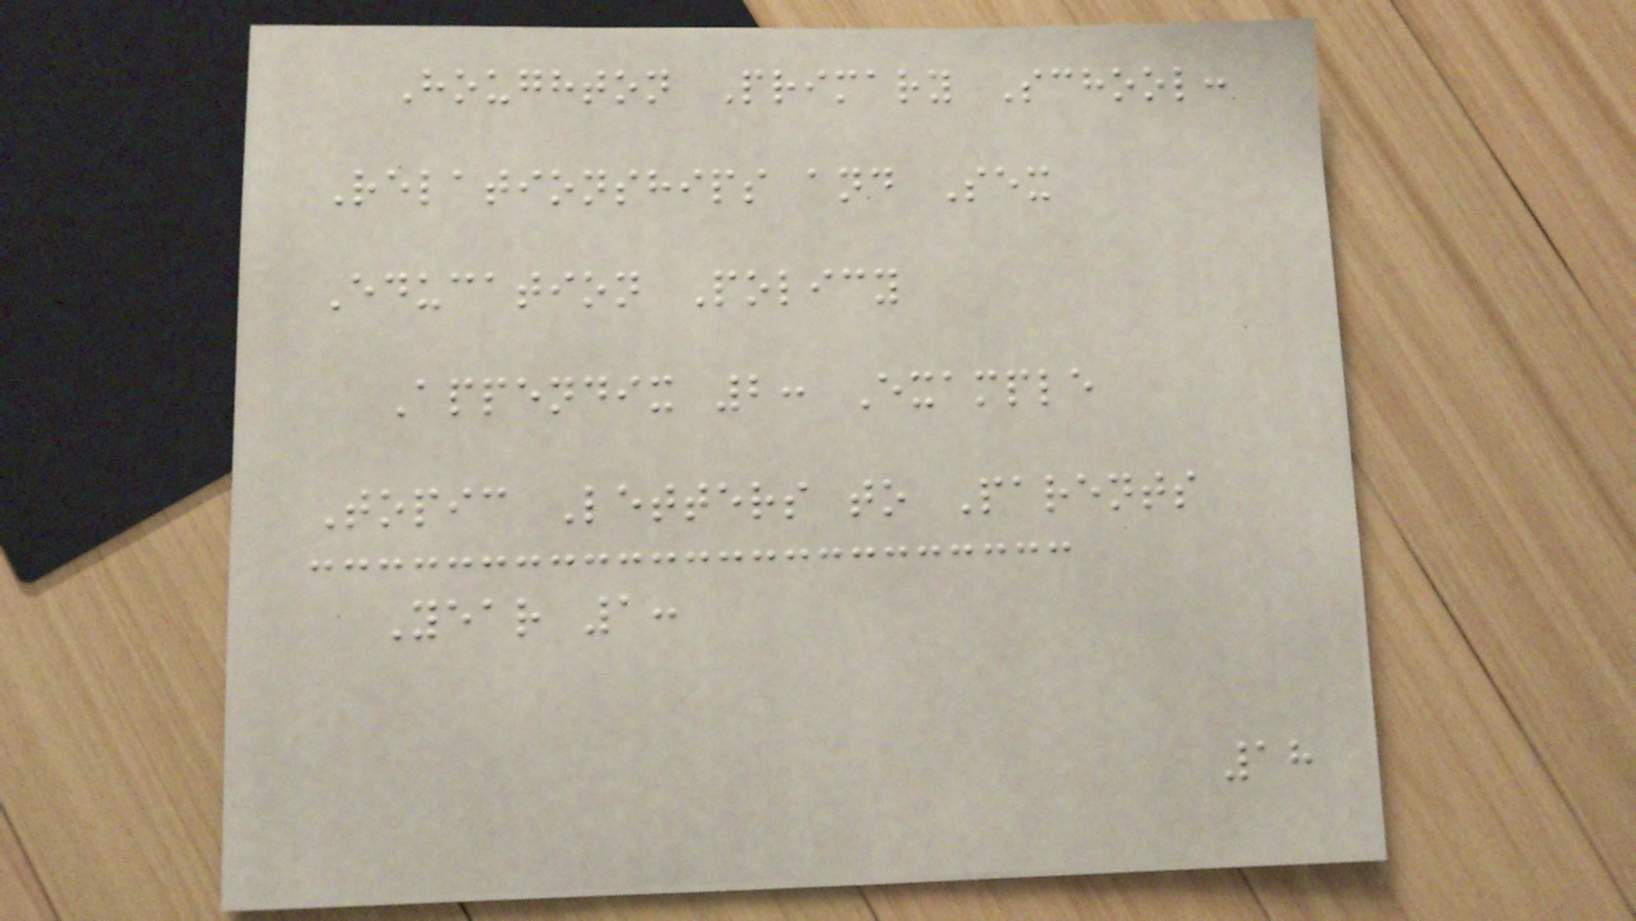Houghton Primary School:
Relationships and Sex
Education Policy
Appendix 2: Example
Topic Letters to Parents
Year 1:
18
